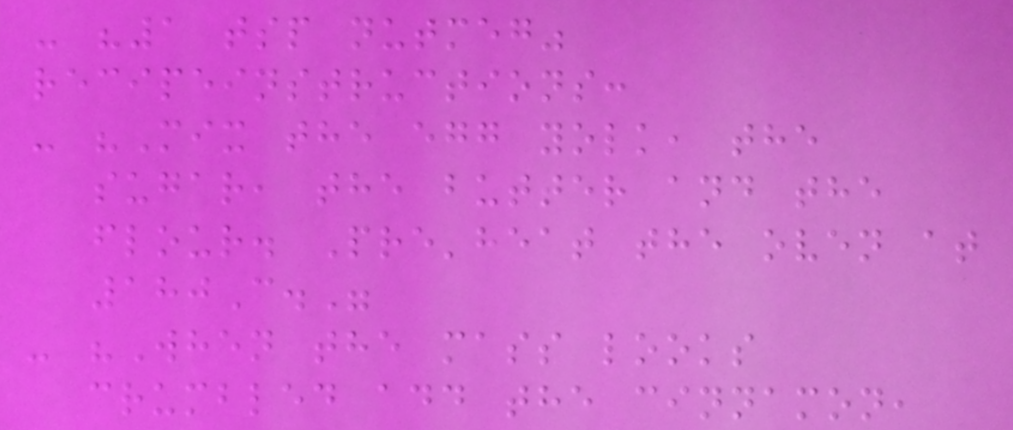- "1 tsp nutmeg"
recipeinstructions:
- "Mix the egg yolk, the
sugar, the butter and the
flour. Pre'heat the oven at
180C."
- "When the mass looks
crumbled add the cinnamon,
